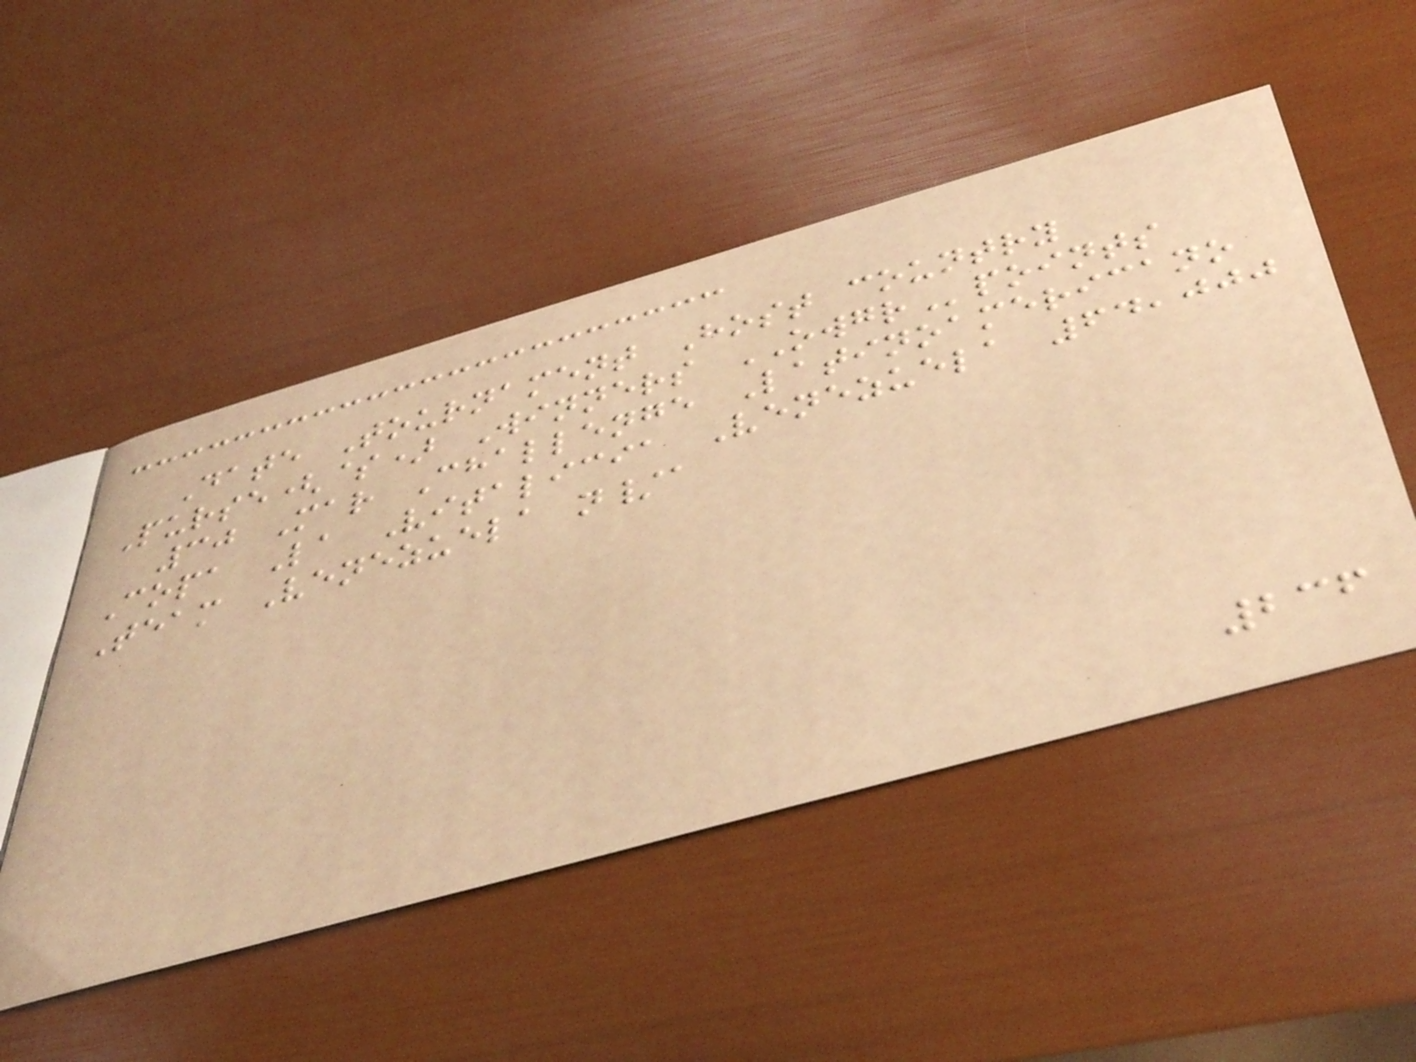Date Tournament Host country
Purse($) Winners OWGRpoints
30 Mar Challenge Latinoamericano
Copa La Vitalicia Venezuela 64,000
Team Venezuela n/a
236
